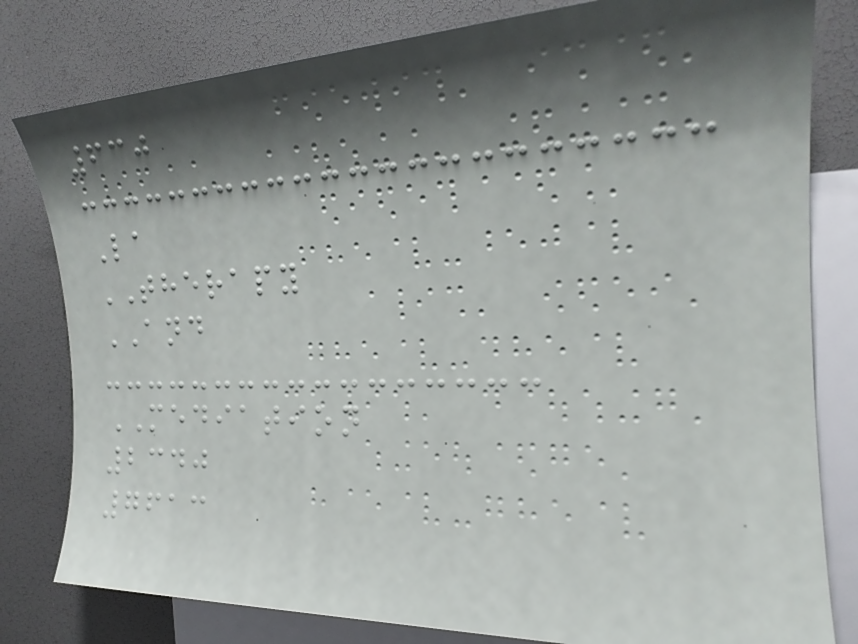630
La
THERAPY
AND
MEDIATION
2340
7613
